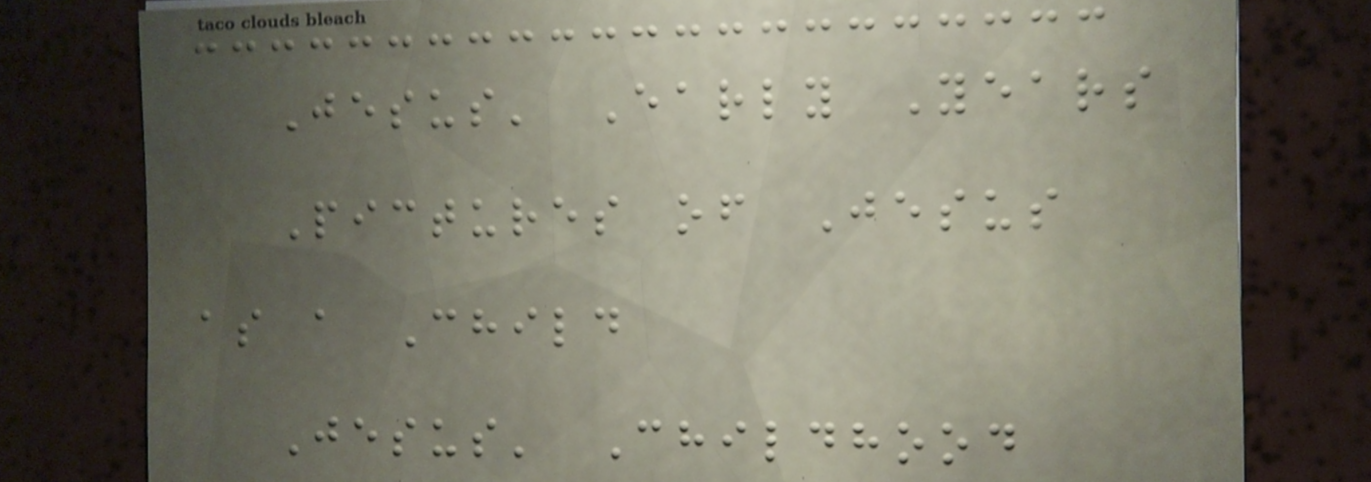Jesus' Early Years
Pictures of Jesus
as a Child
Jesus' Childhood
